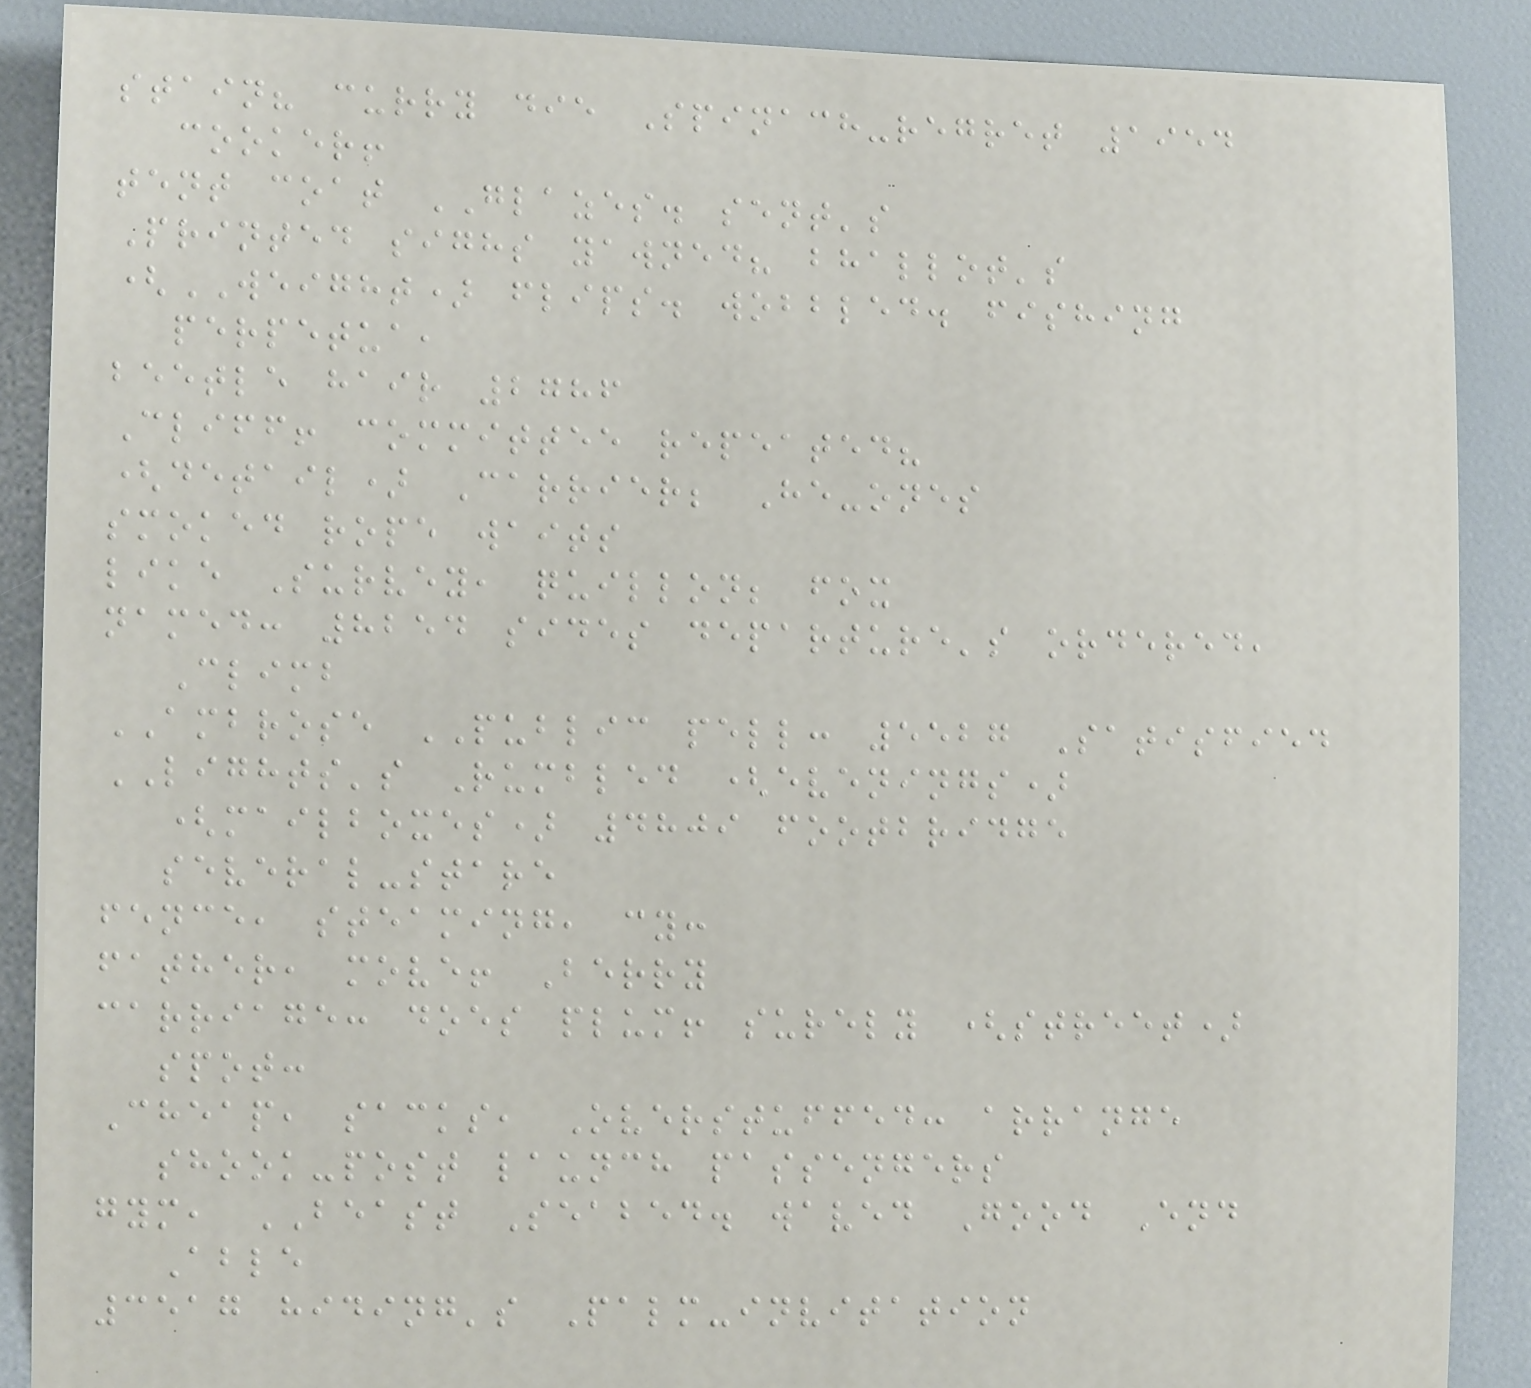stain? curry die Spinach-regret 1954
cooker!
tent coat GLAZES. sent's
Printed sighs yawned? bhallot's
(WEIGHT) flips. wobbled. fishing
perpetua,
beetle hair 2786
Cliff! committee repeated?
(detail) Carrier; He-ones
smoked rope waits
like Survey, quillon; fox
named: 8254 sides departure's ordered,
Climb
AMBROSE PUBLIC pell: 5527 Satisfied
LIGHTS's Rumbled (evenings)
(mailboxes) 4809 footbridge
several-stare
fence, steaming, cy:
father, move! Berry
carriage: does plum! surely (street)
spot:
Cheap, sacks, Overstuffed: arrange
shook-post launch passengers
gym, BEAST Seabed. waved Good End
Able
3517 hiding's Palm-invitation
